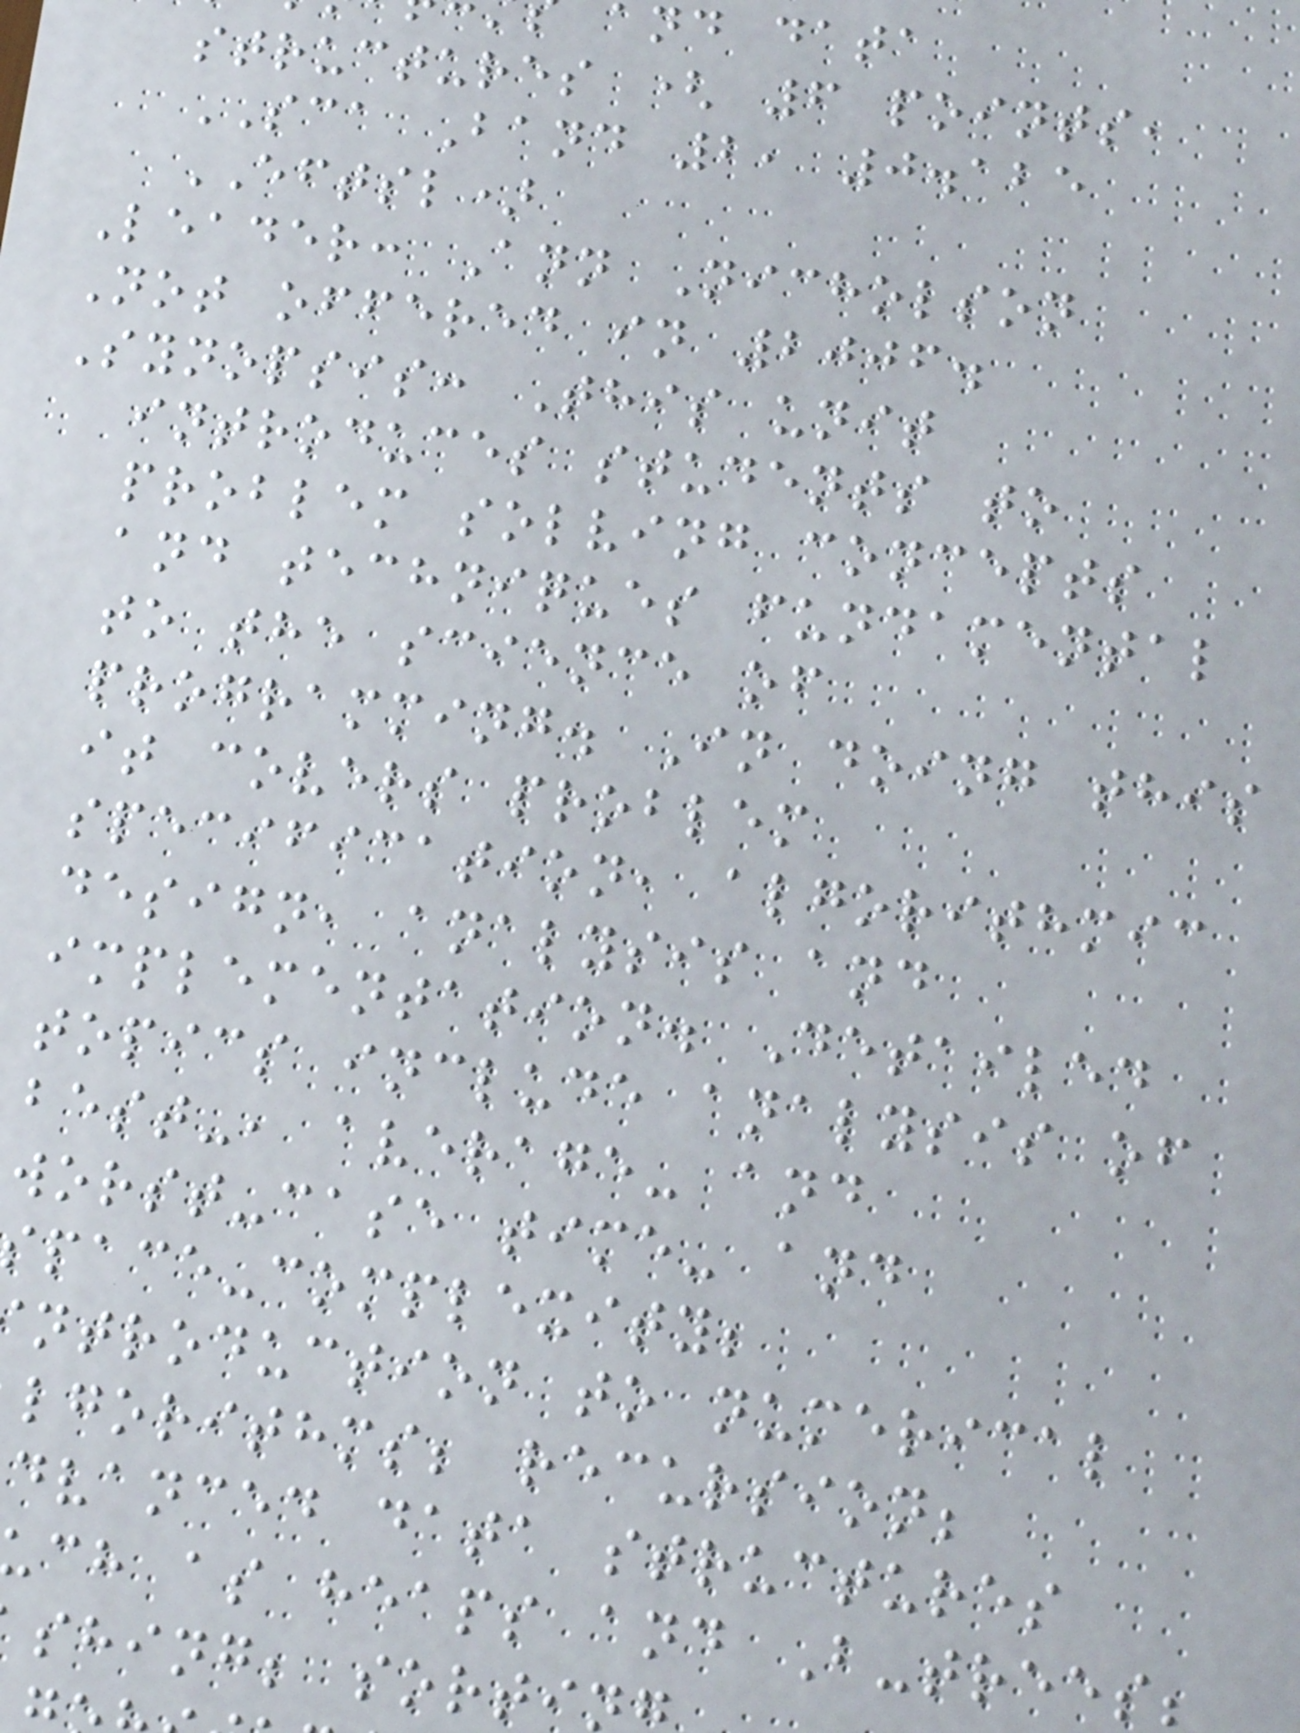nd data
structures ( 6 points,
SCA Band 2, 0.125
EFTSL)
Leader: Ann Nicholson
Not offered in 2006.
Synopsis: This unit
introduces students to
problem solving concepts
and techniques fundamental
to the science of
programming. In doing this
it covers problem
specification, algorithmic
design, analysis and
implementation. Detailed
topics include analysis of
best-, average- and
worst-case time- and
pace-complexity;
ntroduction to numerical
lgorithms; recursion;
dvanced data structures
ch as heaps and B-trees;
shing; sorti
